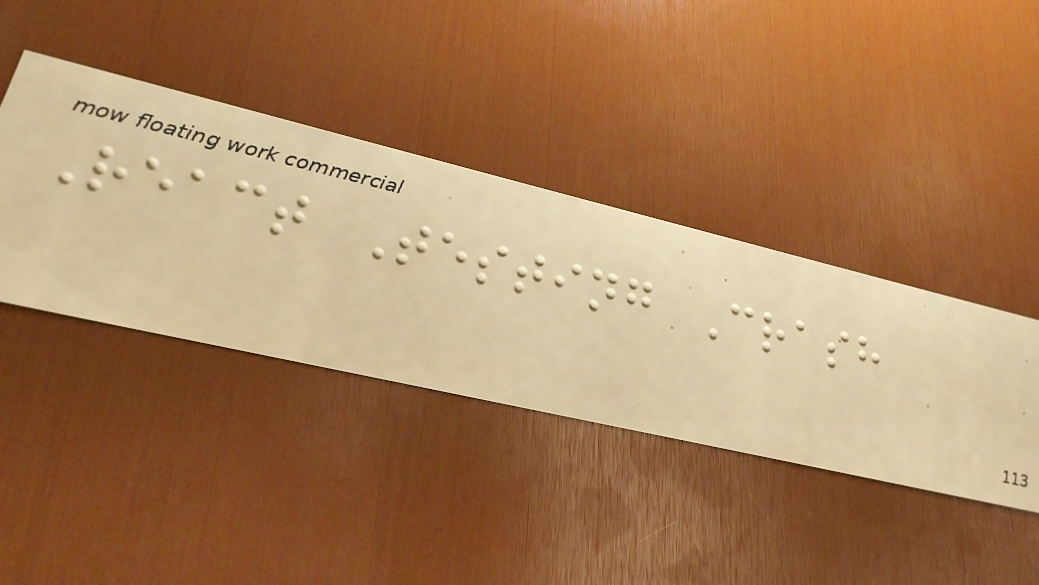React Testing Crash
